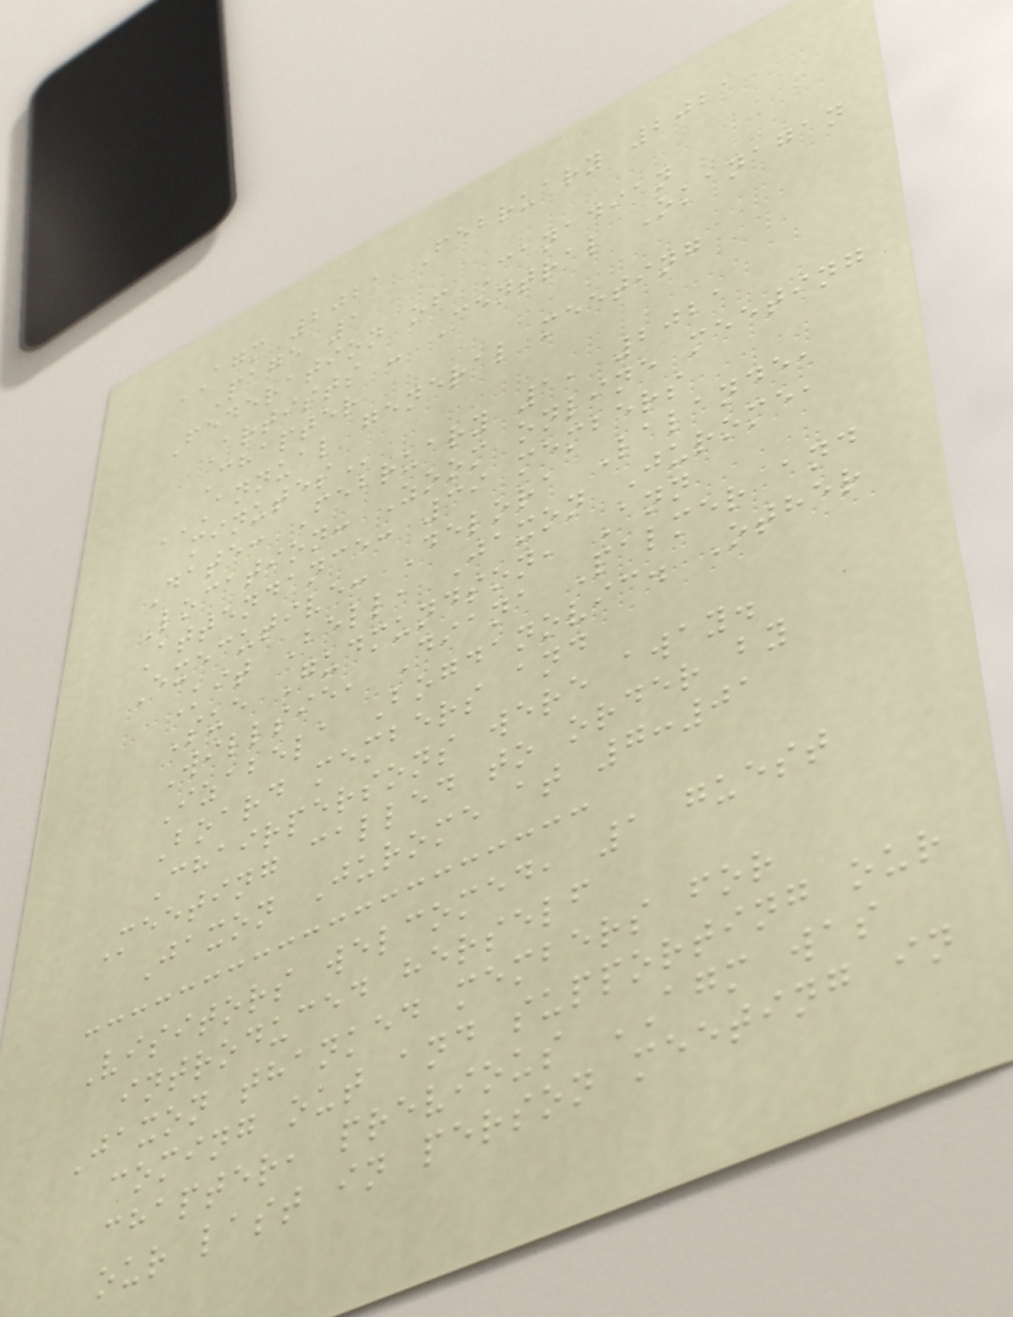AGM 2021 February 2021
Page 1
Federation of Canadian
Artists - Central Okanagan
Chapter
ANNUAL GENERAL MEETING
MINUTES
Date: February 1, 2021
Location: Zoom online meeting
Attendance: 39 members
Executive: Delora Lalande,
Kit Bell, Jaxon Jurome,
Sue Gudmundson, Ann
Willsie, Diana Palmer and
Izabela Bogdanovic. Other
Board members and
Chairpersons were away.
Meeting called to order by
Jaxon Jurome at 7:01
Visitors welcomed, 1 guest
introduced herself
Jaxon thanked members for
coming out and supporting our
chapter, previous AGM was
our last in person meeting in
